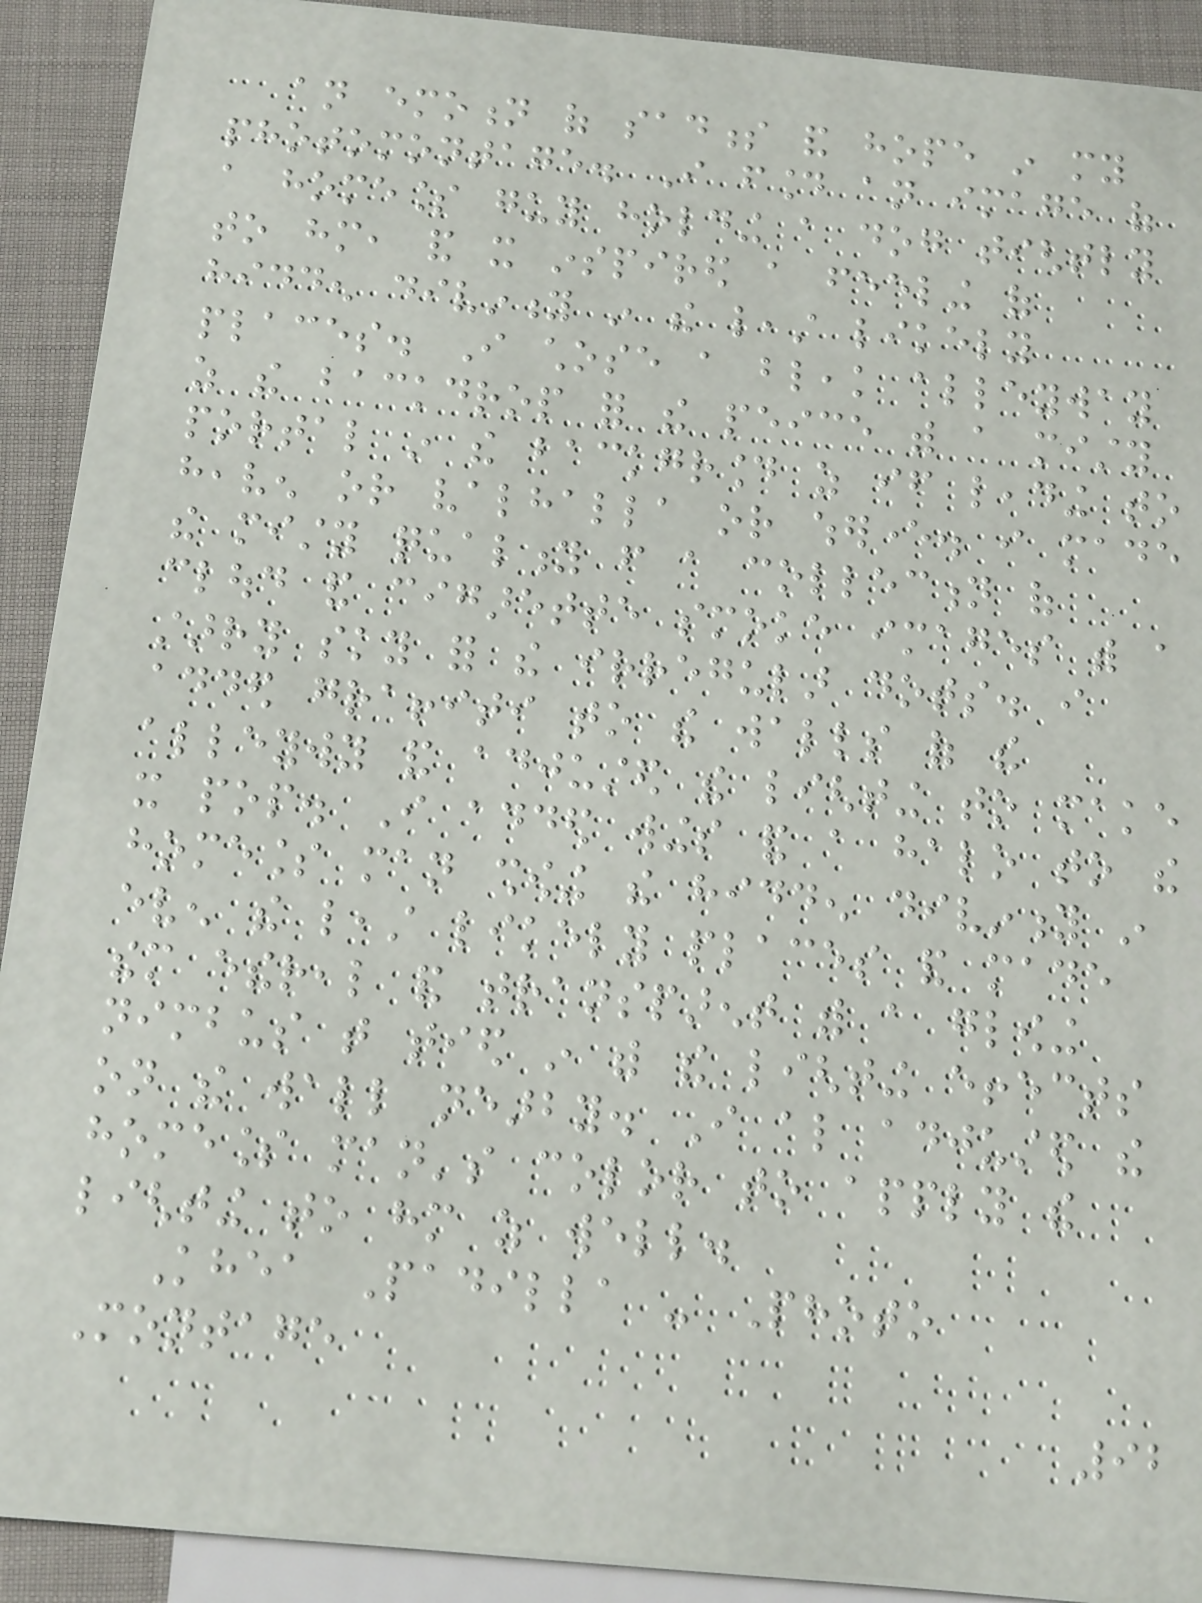an emotion of sadness and hope in my
photomontage. I found an image of
a homeless guy holding a dog tightly
to him, and it inspired a feeling of
hidden divinity in the least likely
places. I chose a bleak alleyway
as the backdrop for the peice with a misty
portal in the background as if leading to
heaven or valhalla or wherever. i made
the misty quality from a collection of
cloud and cigarette smoke images with a
starry sky for the irregular dots. i
added graffiti to the walls of the
alleywy and adjusted the lighting to make
it pop. I added wings and a halo to the
homeless man showing the hidden divinity in
even the least likely places and made
them ethereal and transparent with a glowing
nimbus that tied in with the lighting effects
on the wall nearby. I also adjusted the
homeless man's color to apply the
lighting to him as well.
Khea Padilla - Photo
Montage
92
